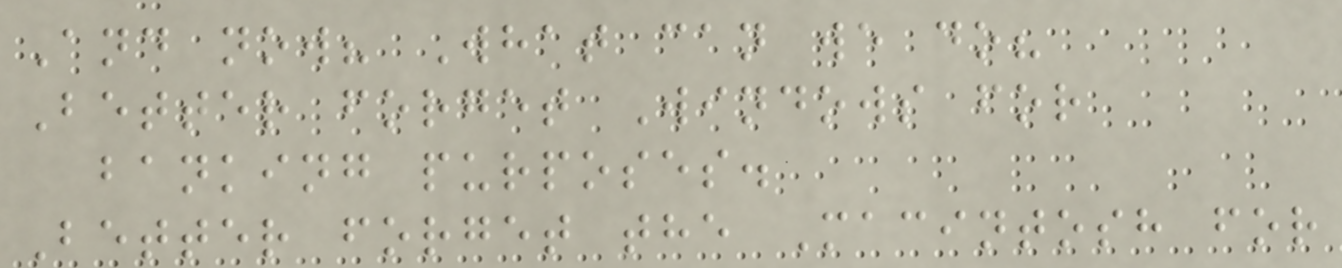And now? What can we do?
Better forget Windows for
banking purposes.
Better forget the Macintosh for
